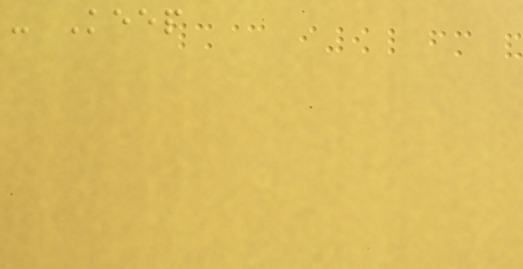- Keep
